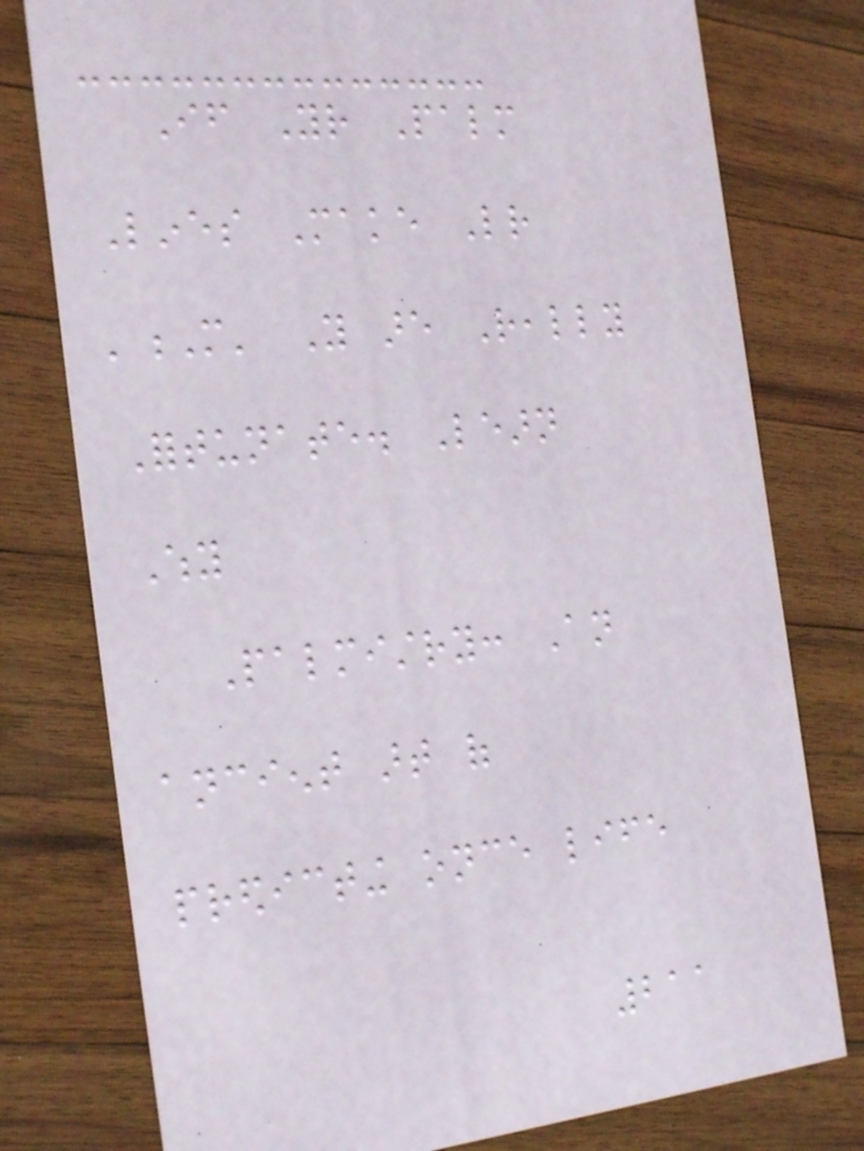If Your Palm
Lines Make Letter
'M' You are Really
Fortunate. Learn
Why
Palmistry: An
ancient art of
predicting once life
211
